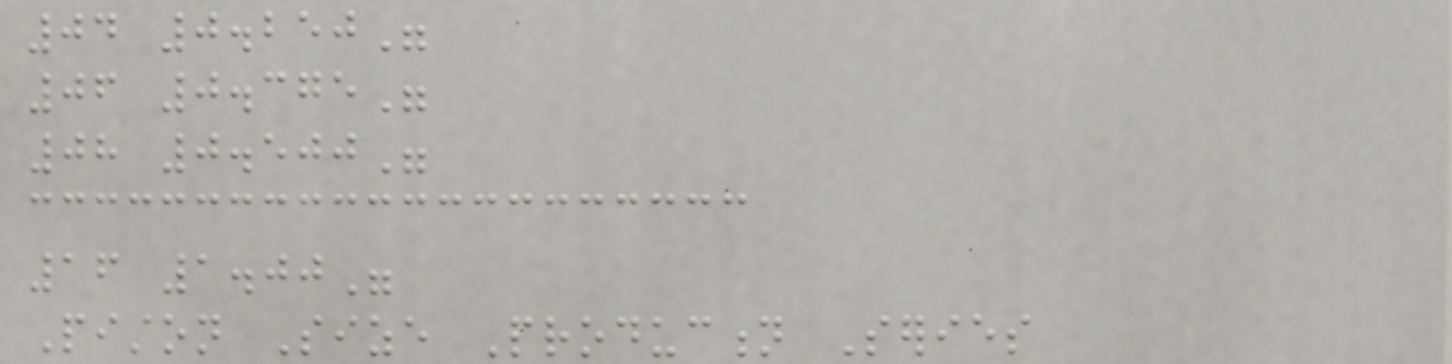04 0.250"
06 0.375"
08 0.500"
16 1.00"
Piston Size Production Series
